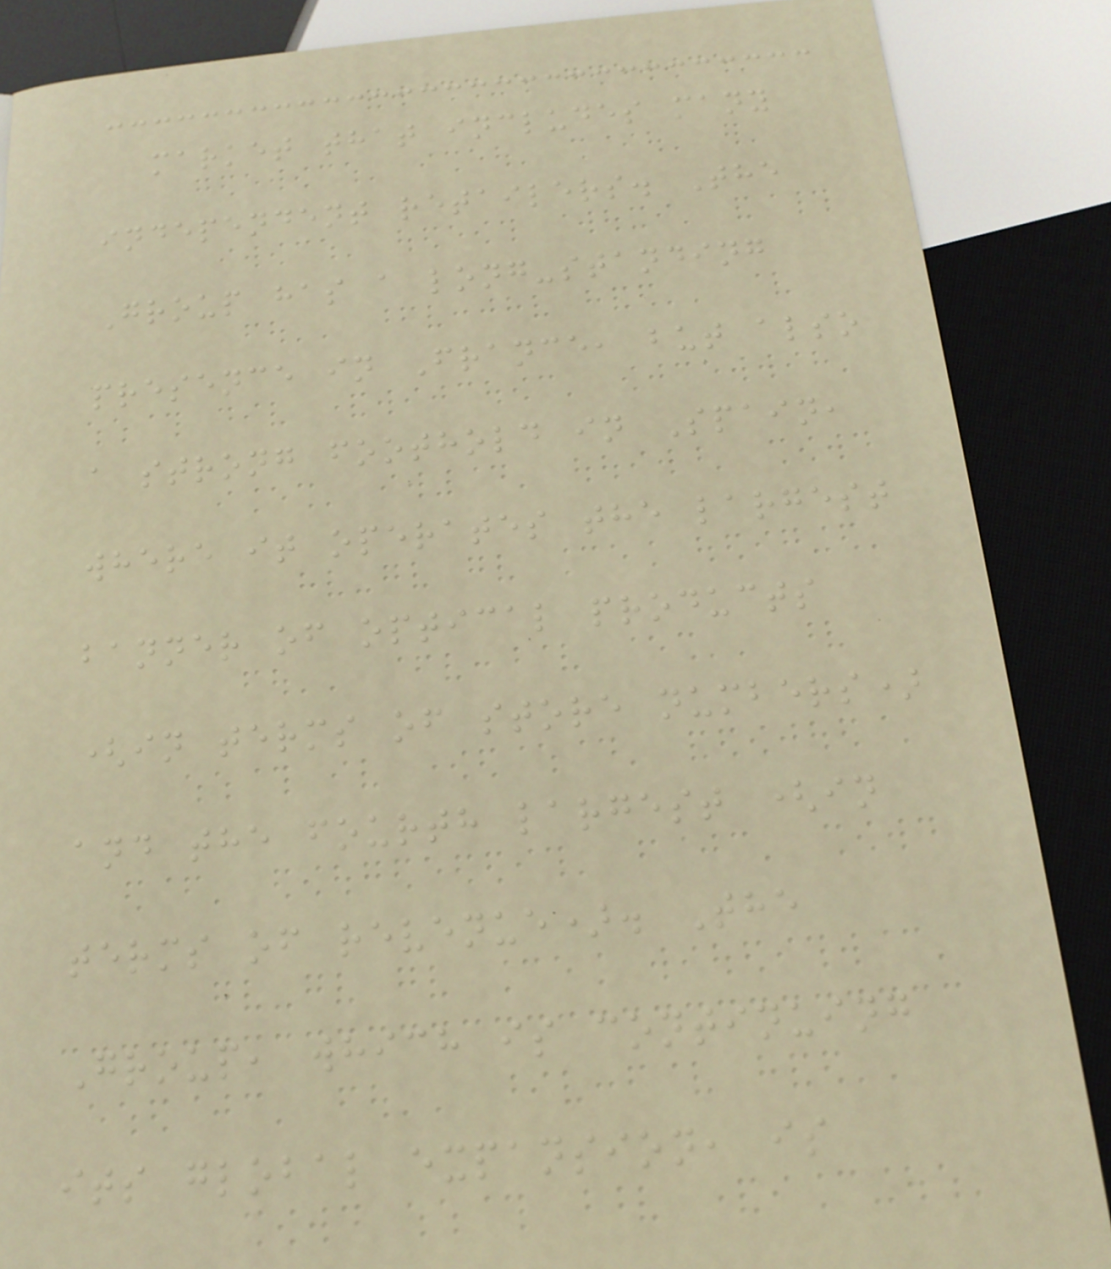market that includes many
independent retailers. The
Group has a long-standing
presence in France, but also
a strong foothold in Spain,
where it operates the largest
banner of optical products
(in terms of store numbers)
and the fourth largest (in
terms of revenue). The
Group, which is continuing
its global expansion, is
